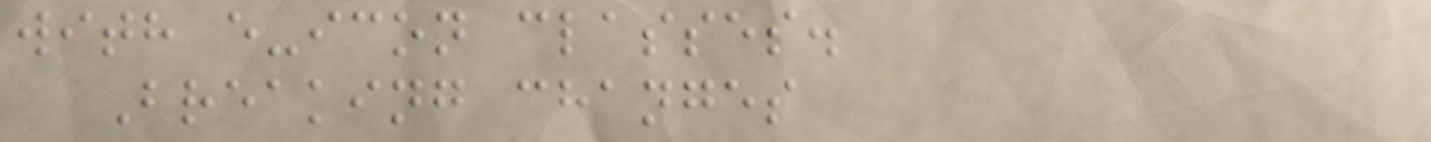with e-icon classes.
Breaking changes
